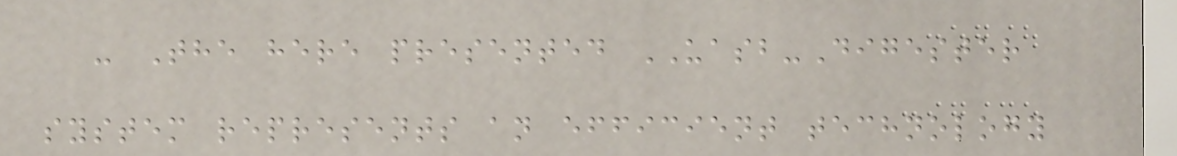- The here presented UASB-Digester
system represents an efficient technology
